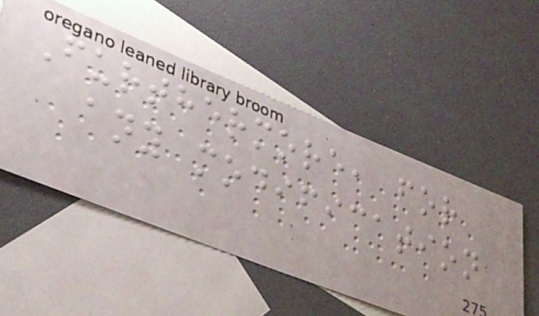Furthermore, for
any modification
